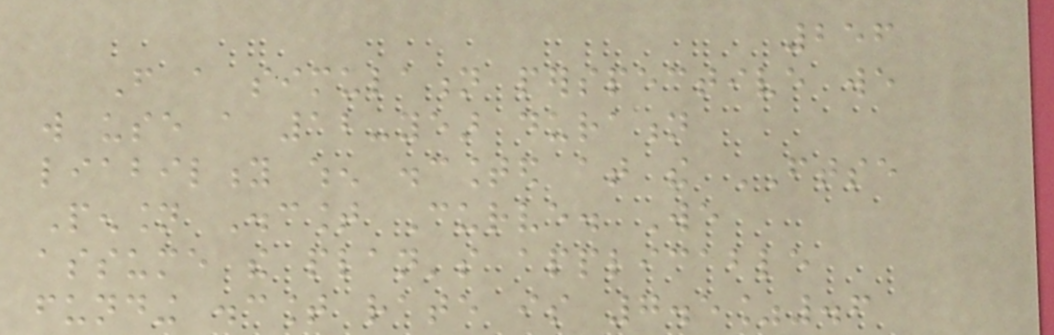256
From a simulation perspective we
will use a 12-year duration
liability when discounted at the FTSE
Pension Discount Curve. We
assume the plan's applicable
funding discount rate is 7.5%.6
